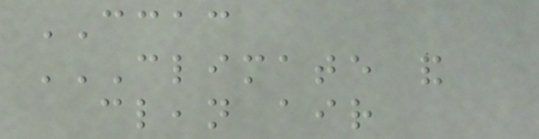CCAC
CLIMATE AND
CLEAN AIR
